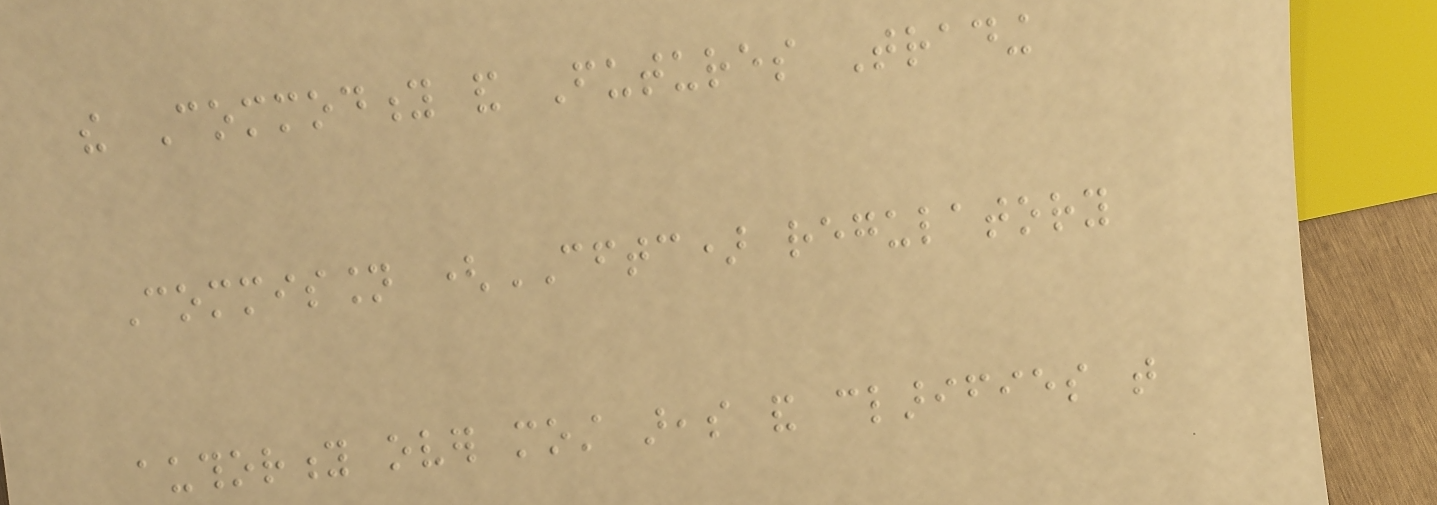the Commodity and Futures Trading
Commission (CFTC) regulatory
authority over most areas and clarifies that
